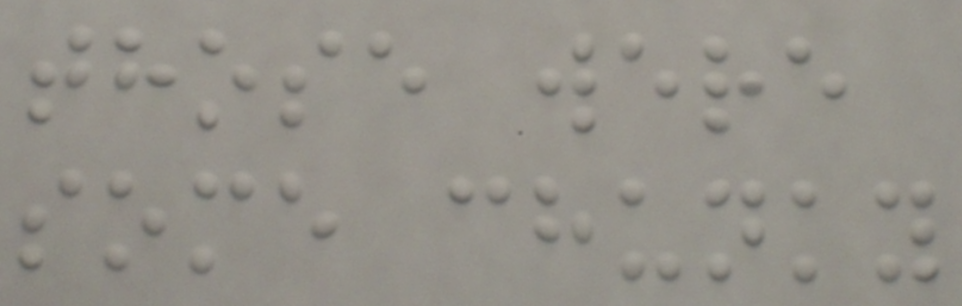those were
some chunky
